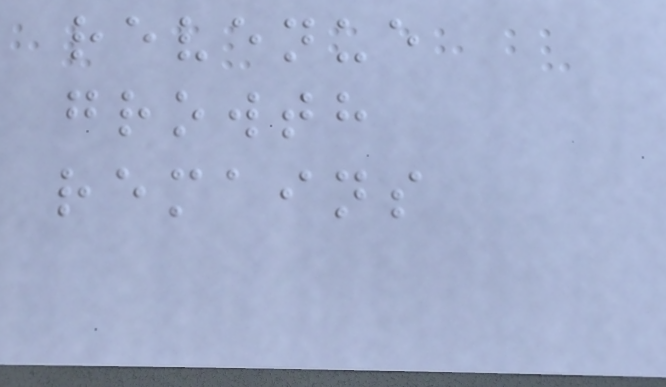revenue
growth
remains
